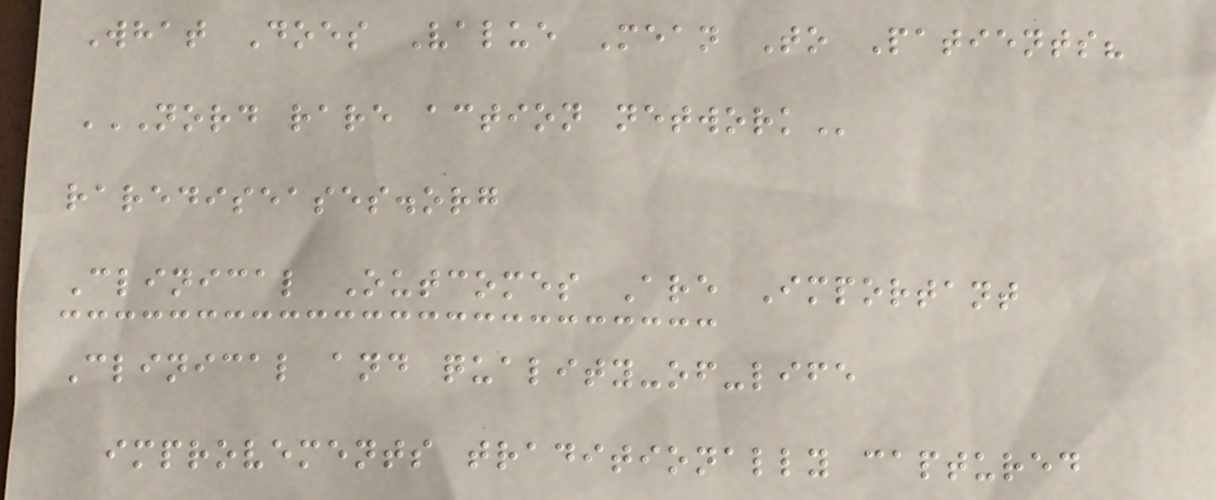What Does Value Mean To Patients?
NORD RARE ACTION NETWORK
rarediseases.org
Clinical Outcomes Are Important
Clinical and quality-of-life
improvements traditionally captured
